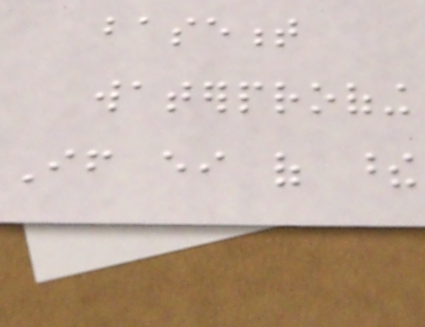basement
waterproofing
If either of these
